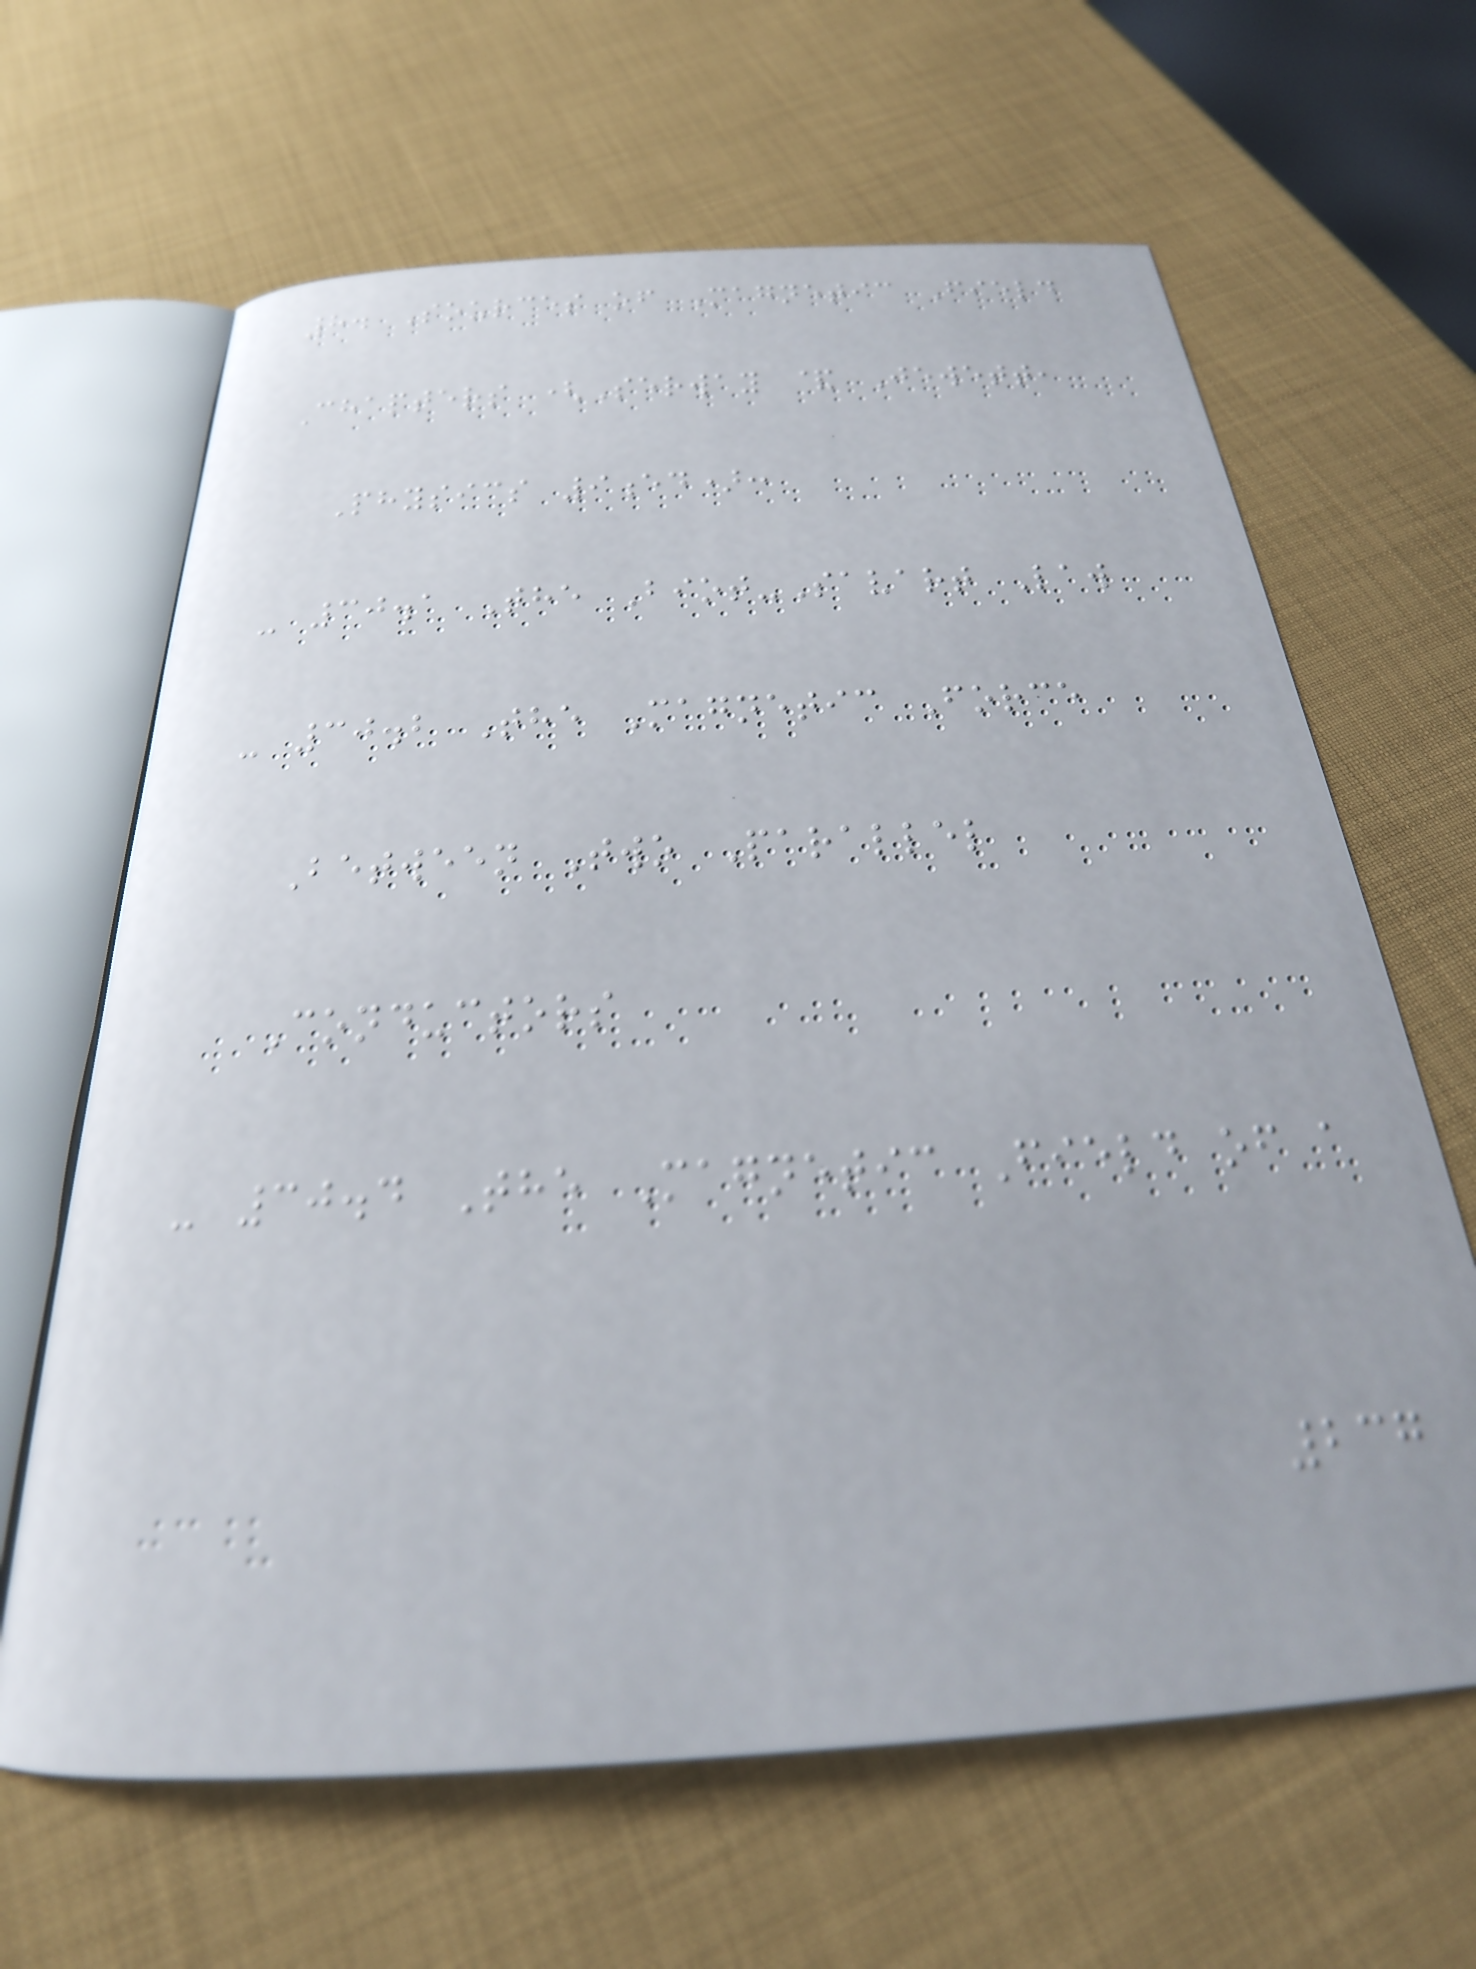8. Sources of Magnetic Field
Chapters (Serway & Jewett,
Physics 9ed):
- 30.1 The Biot-Savart Law
- 30.2 The Magnetic Force
Between Two Parallel
Conductors
- 30.4 The Magnetic Field of a
237
